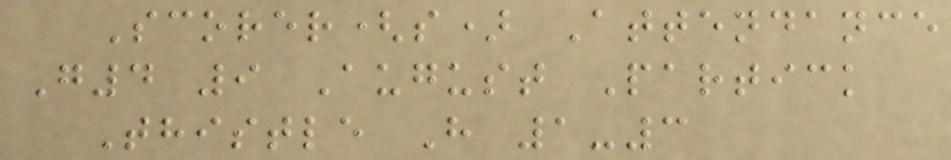Scorer(s) Attendance
G4 9 August Partick
Thistle H 1-3
